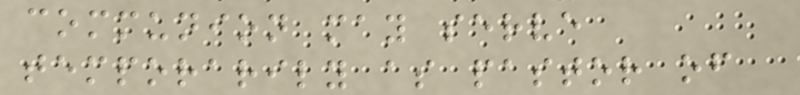communion may serve
temporarily as pastor of
